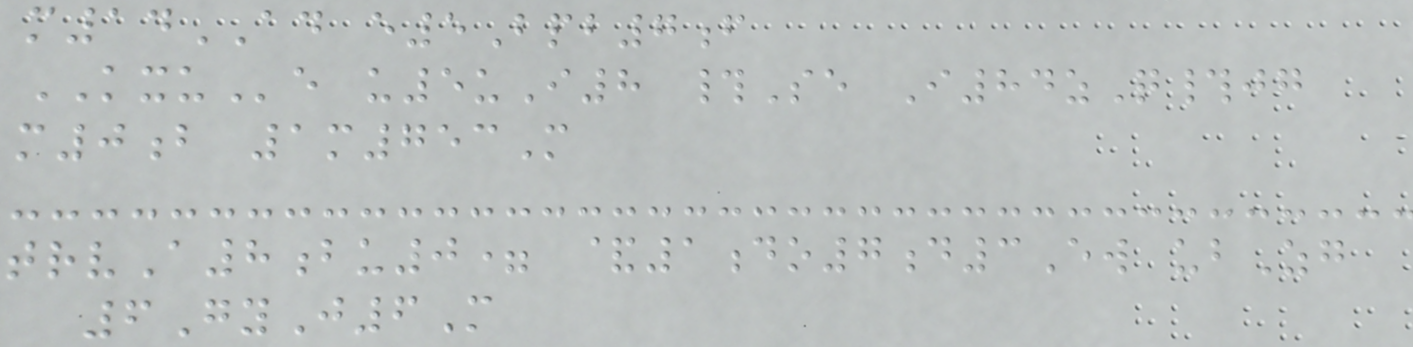m14AD e5Bpb7f
KXUe u5uI8 #Se I84zQ#jg
m0b 1m753M
trvA8bu0= &1do7d3Ew ubZg
6GyJ6M
